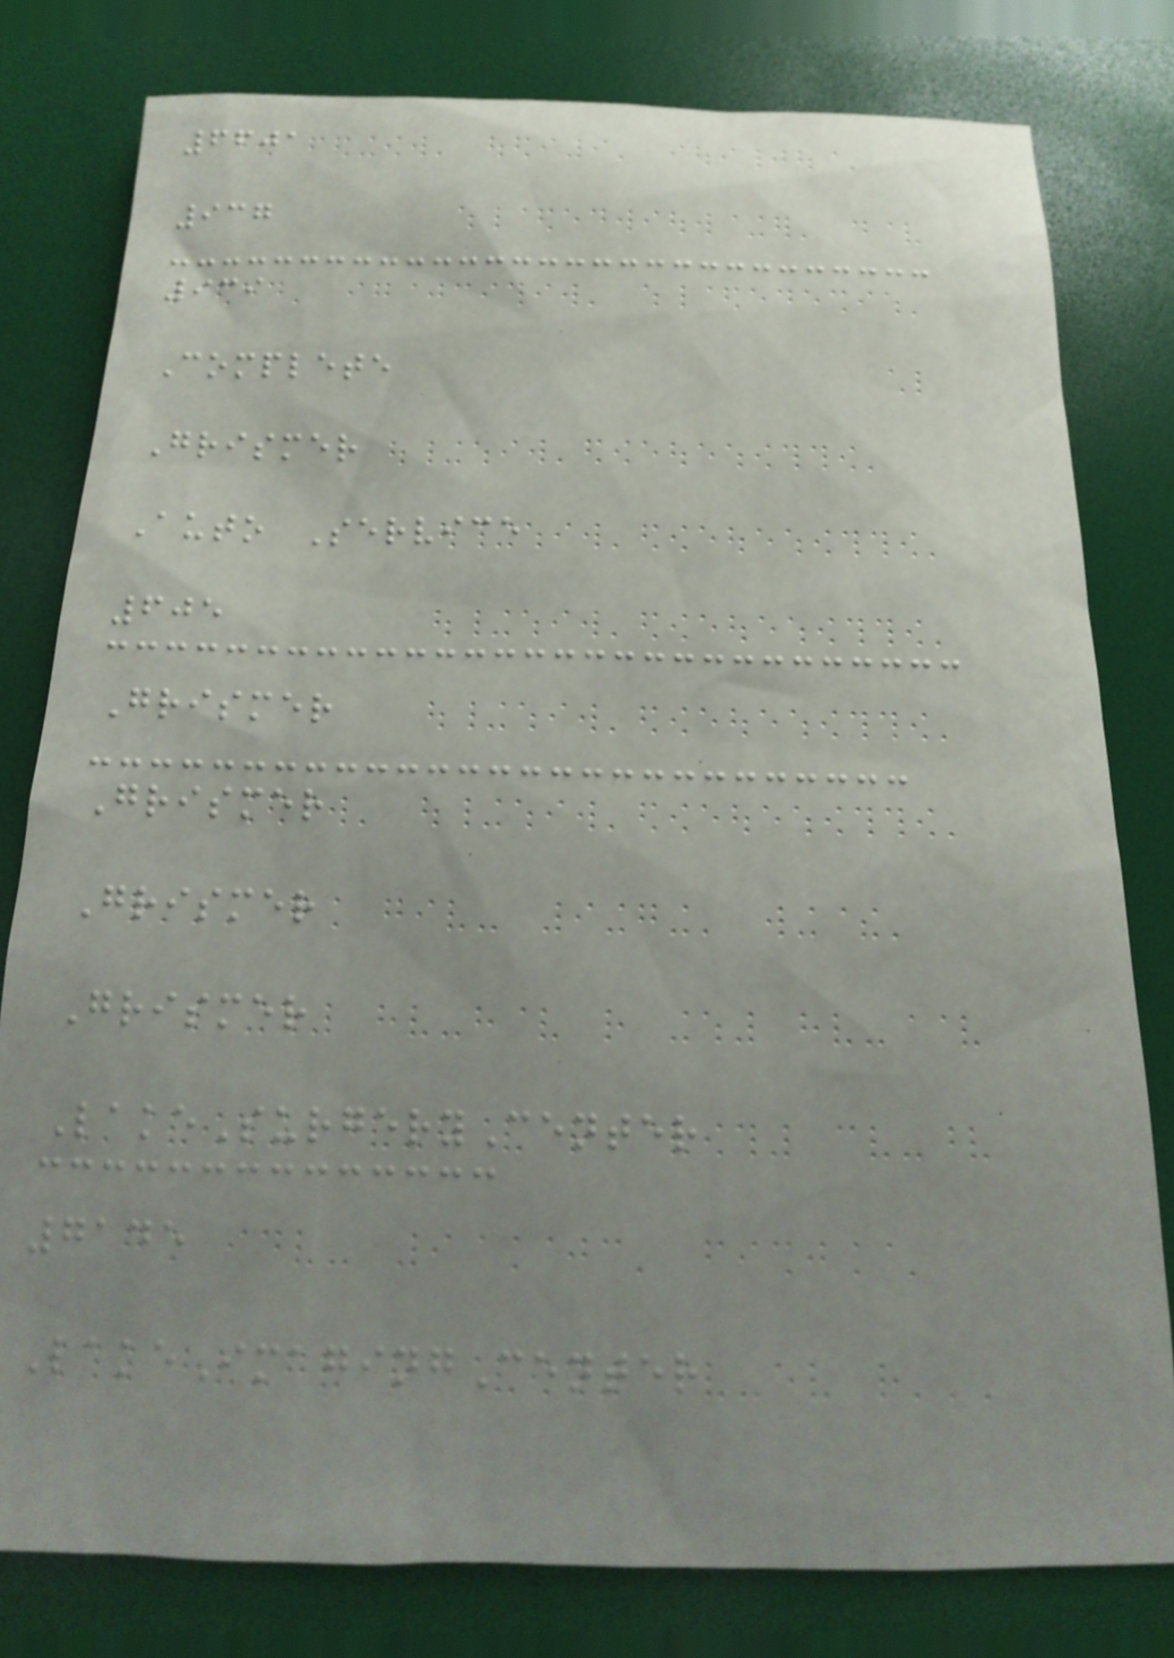6601
937
939
Complete
Grismer
Auto Service
605
Grismer
Grismer
Grismer
Grismer
LakeSurgeryCenter
7145
LakeImagingCenter
